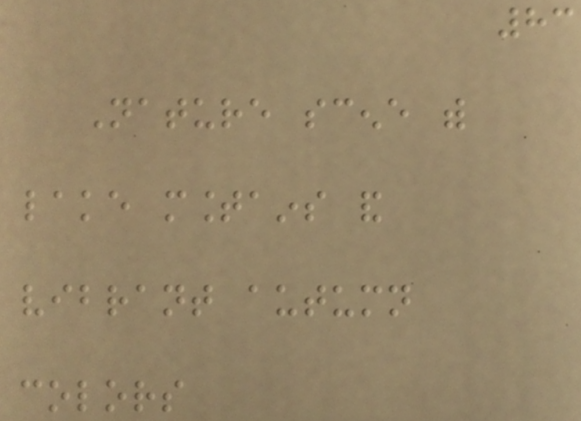83
Nature scene with
lake mountains and
vibrant autumn
colors
